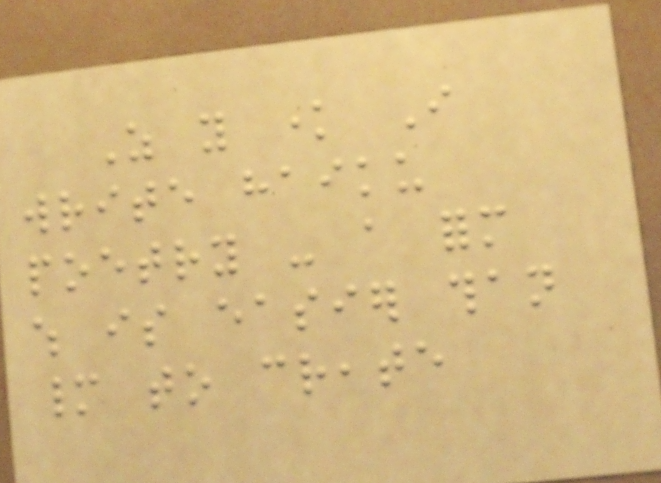As you know I
write haiku
poetry - a form
which is easier than
many to create
